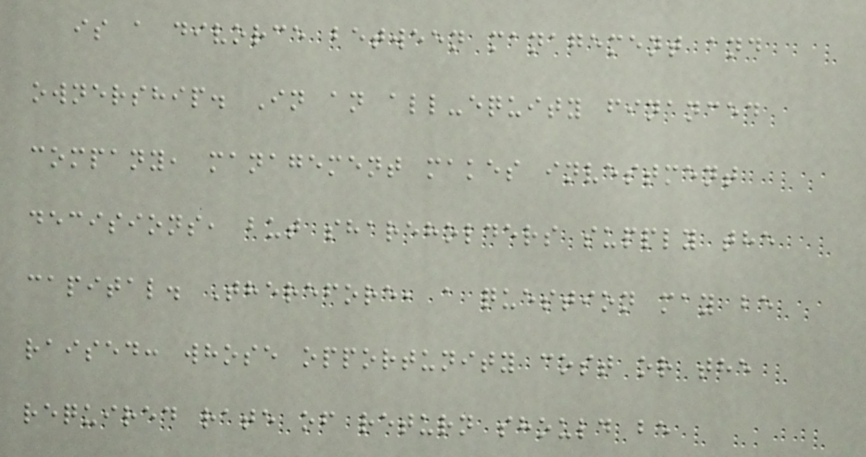is a divorce between management and
ownership. In an all-equity financed
company, management makes investment
decisions, but shareholders supply the
capital. Therefore, a question may be
raised: whose opportunity cost or the
required rate of return should be
